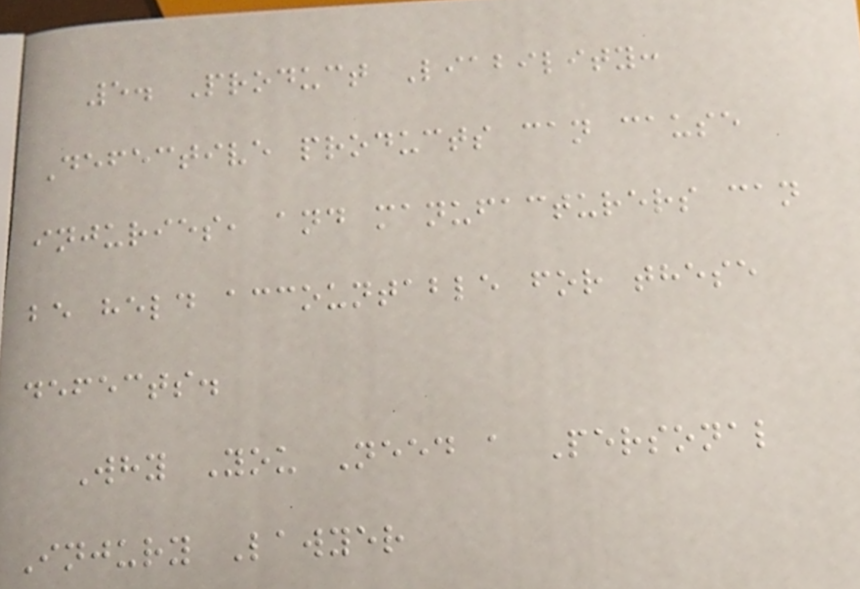5. Product Liability:
Defective products can cause
injuries, and manufacturers can
be held accountable for these
defects.
Why You Need a Personal
Injury Lawyer
